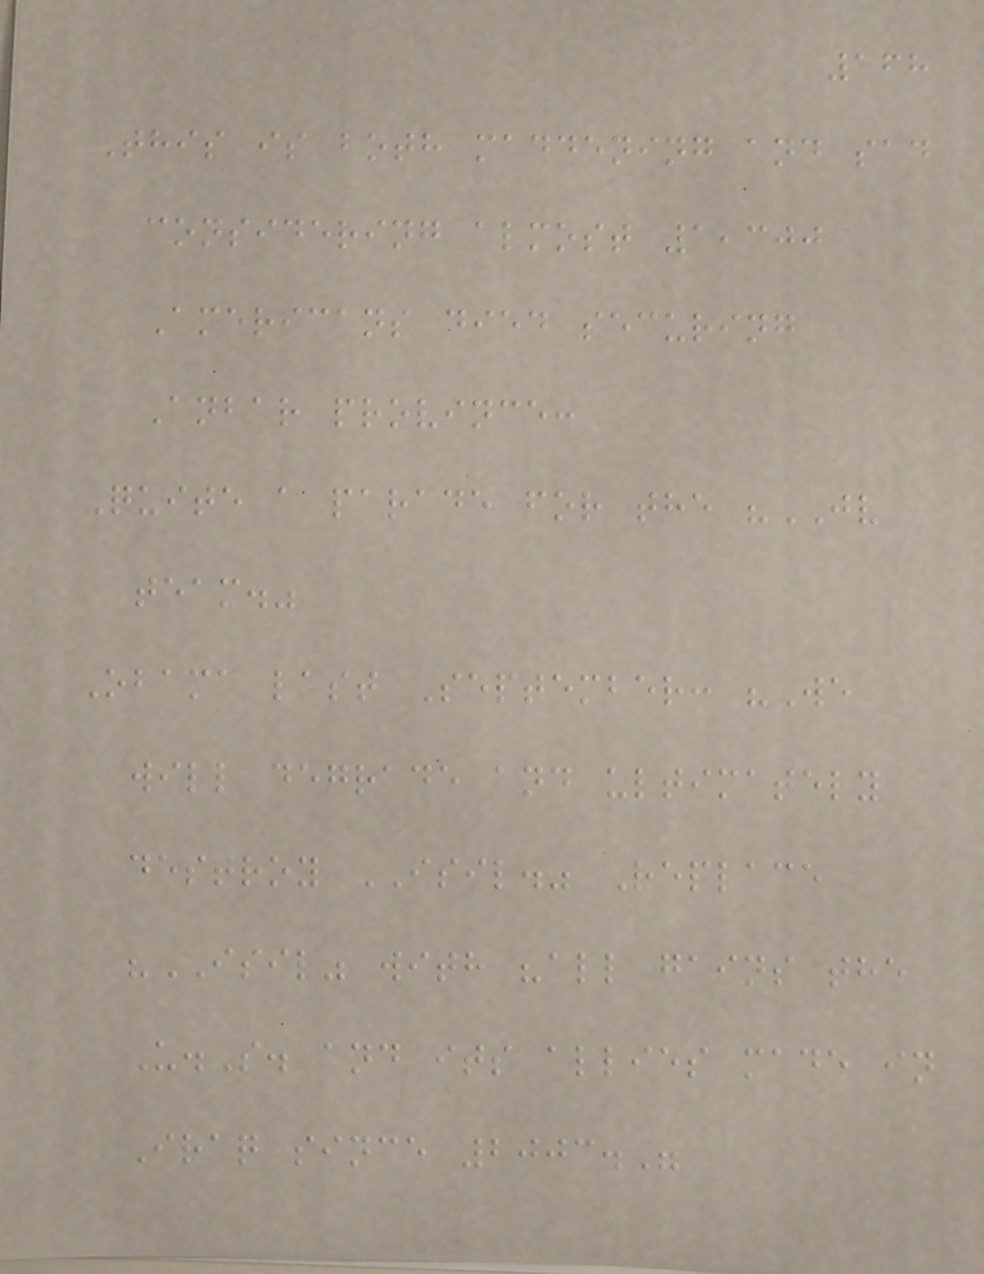168
This is both maddening and sad
considering almost 1,300
Americans died securing
Anbar province:
Quite a parade for the "JV
team."
Obama last September: "We
will degrade and ultimately
destroy ISIL." Replace
"ISIL" with "all gains the
U.S. and its allies made in
Iraq since 2003."
